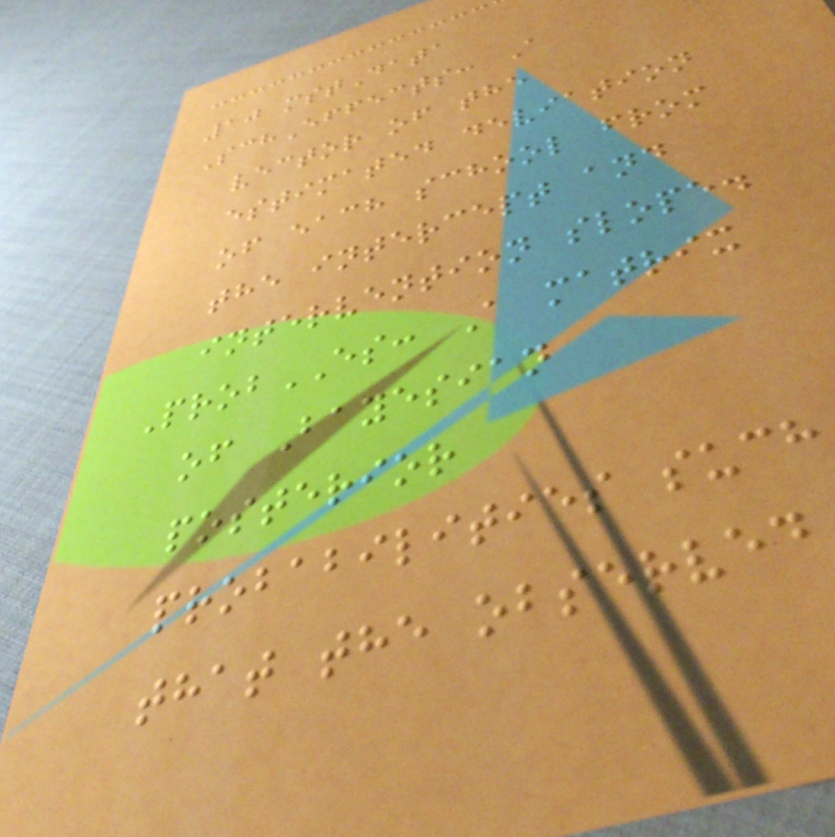10 mstData
SchEffects: A
vector of the
estimated deviation
of each school from
the intercept and
intervention slope.
ProbES: A matrix
of Bayesian
posterior
probabilities such
that the observed
